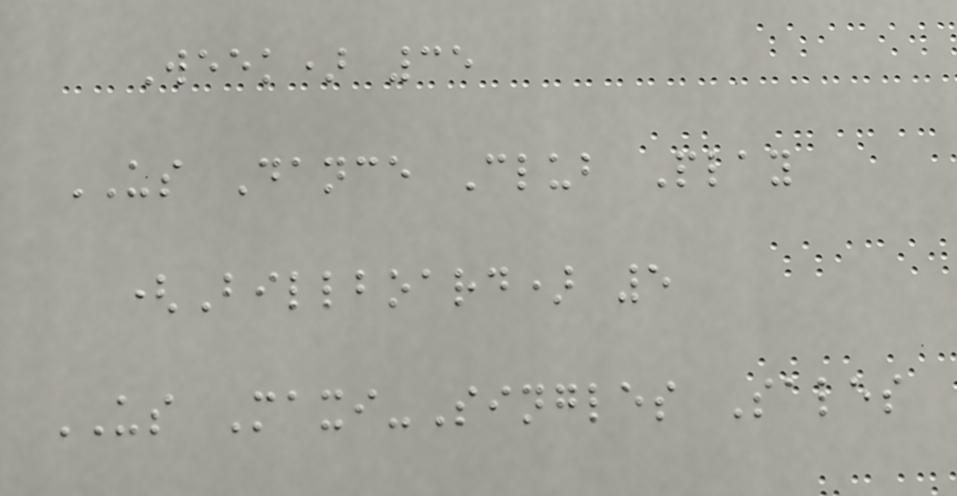Week) 35
US Dance Club Play
(Billboard) 5
US Maxi-Singles Sales
